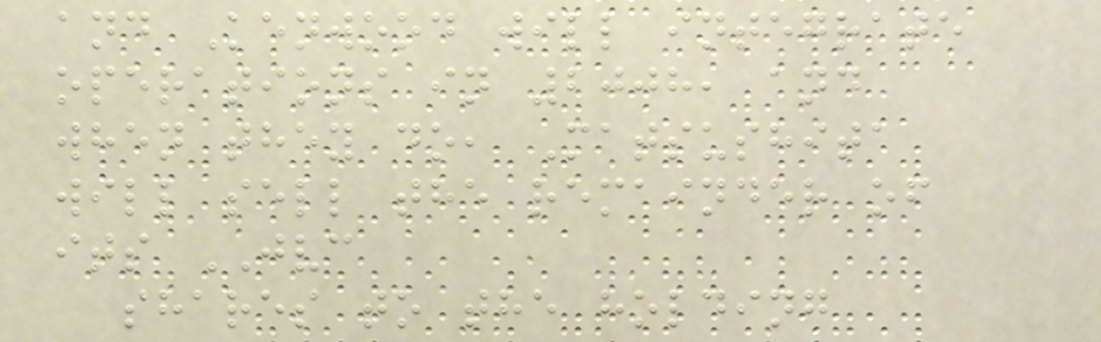and Kenwood will integrate
operations in 2008, and
when they do, Matsushita
will sell the remainder of
its JVC
shares to the holding
